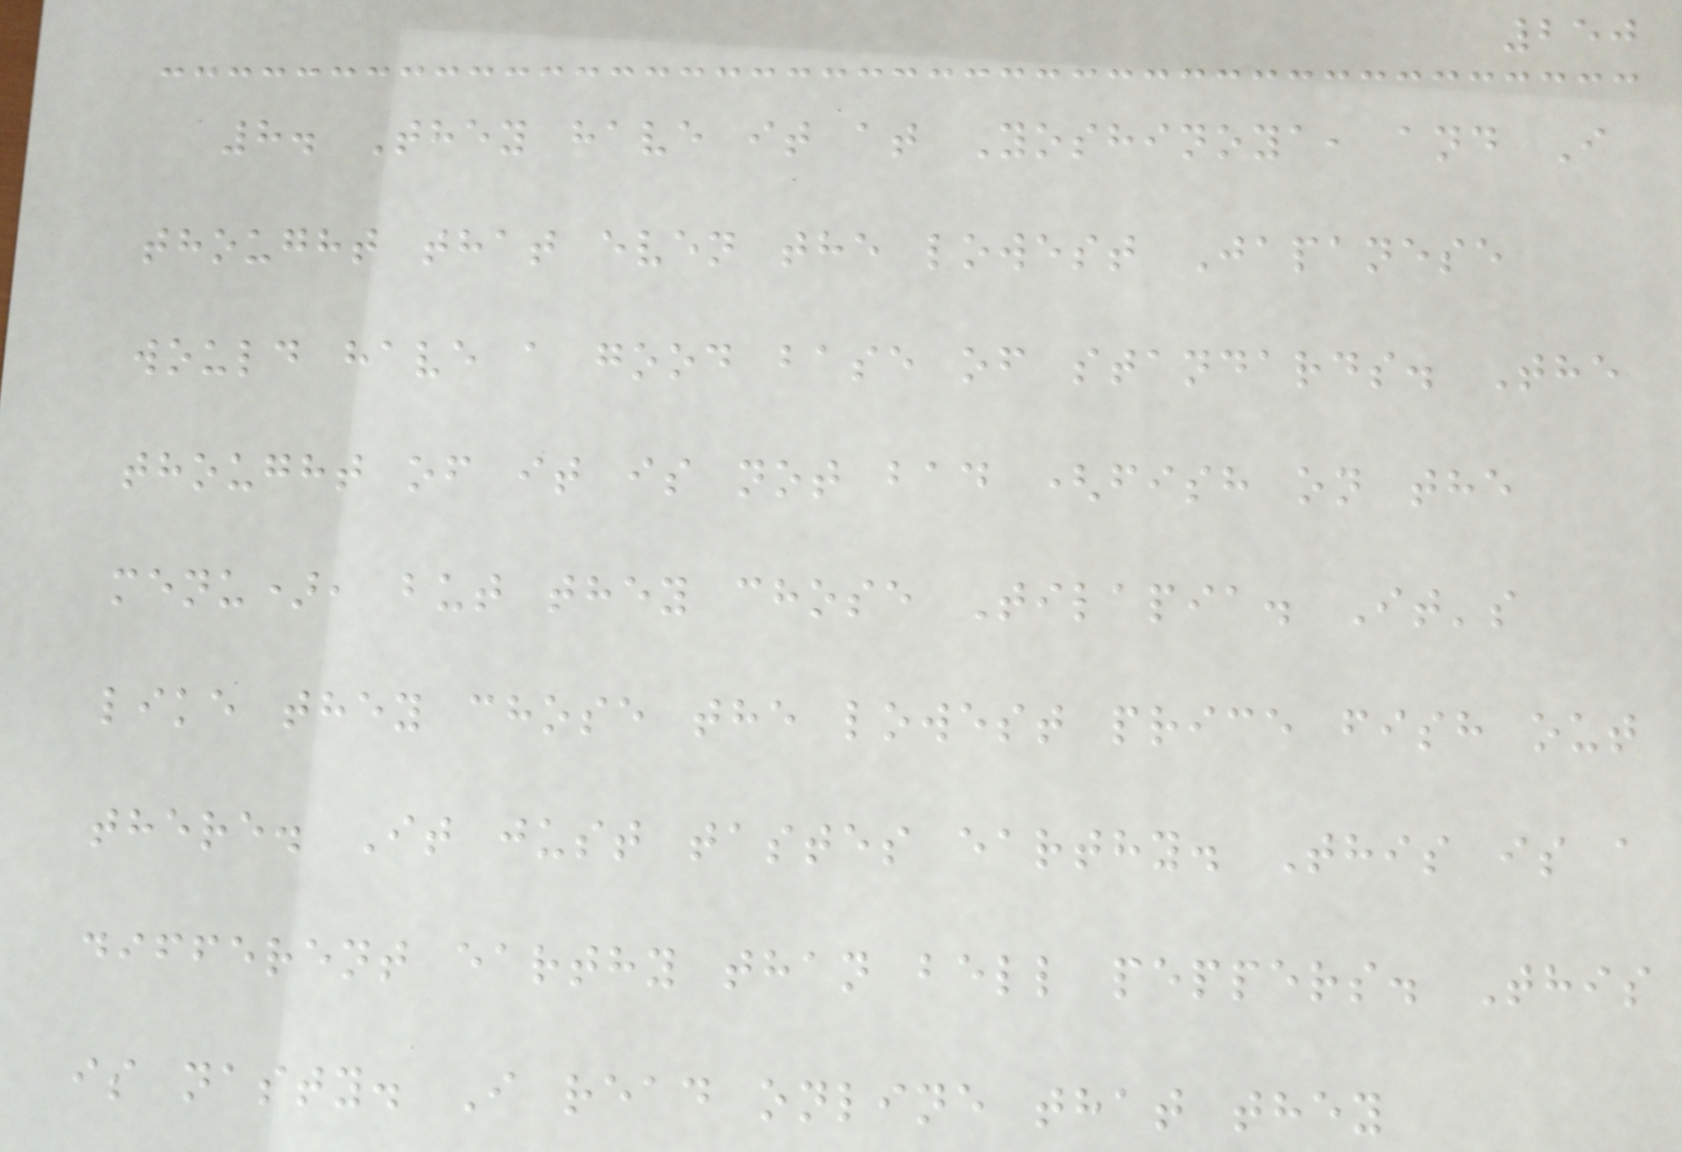250
8. They have it at Yoshinoya, and I
thought that even the lowest Japanese
would have a good base of standards. The
thought of it is not bad (fish on the
menu), but they chose Tilapia. It's
like they chose the lowest price fish out
there. It just tastes earthy. This is a
different earthy than bell peppers. This
is nasty. I read online that they
